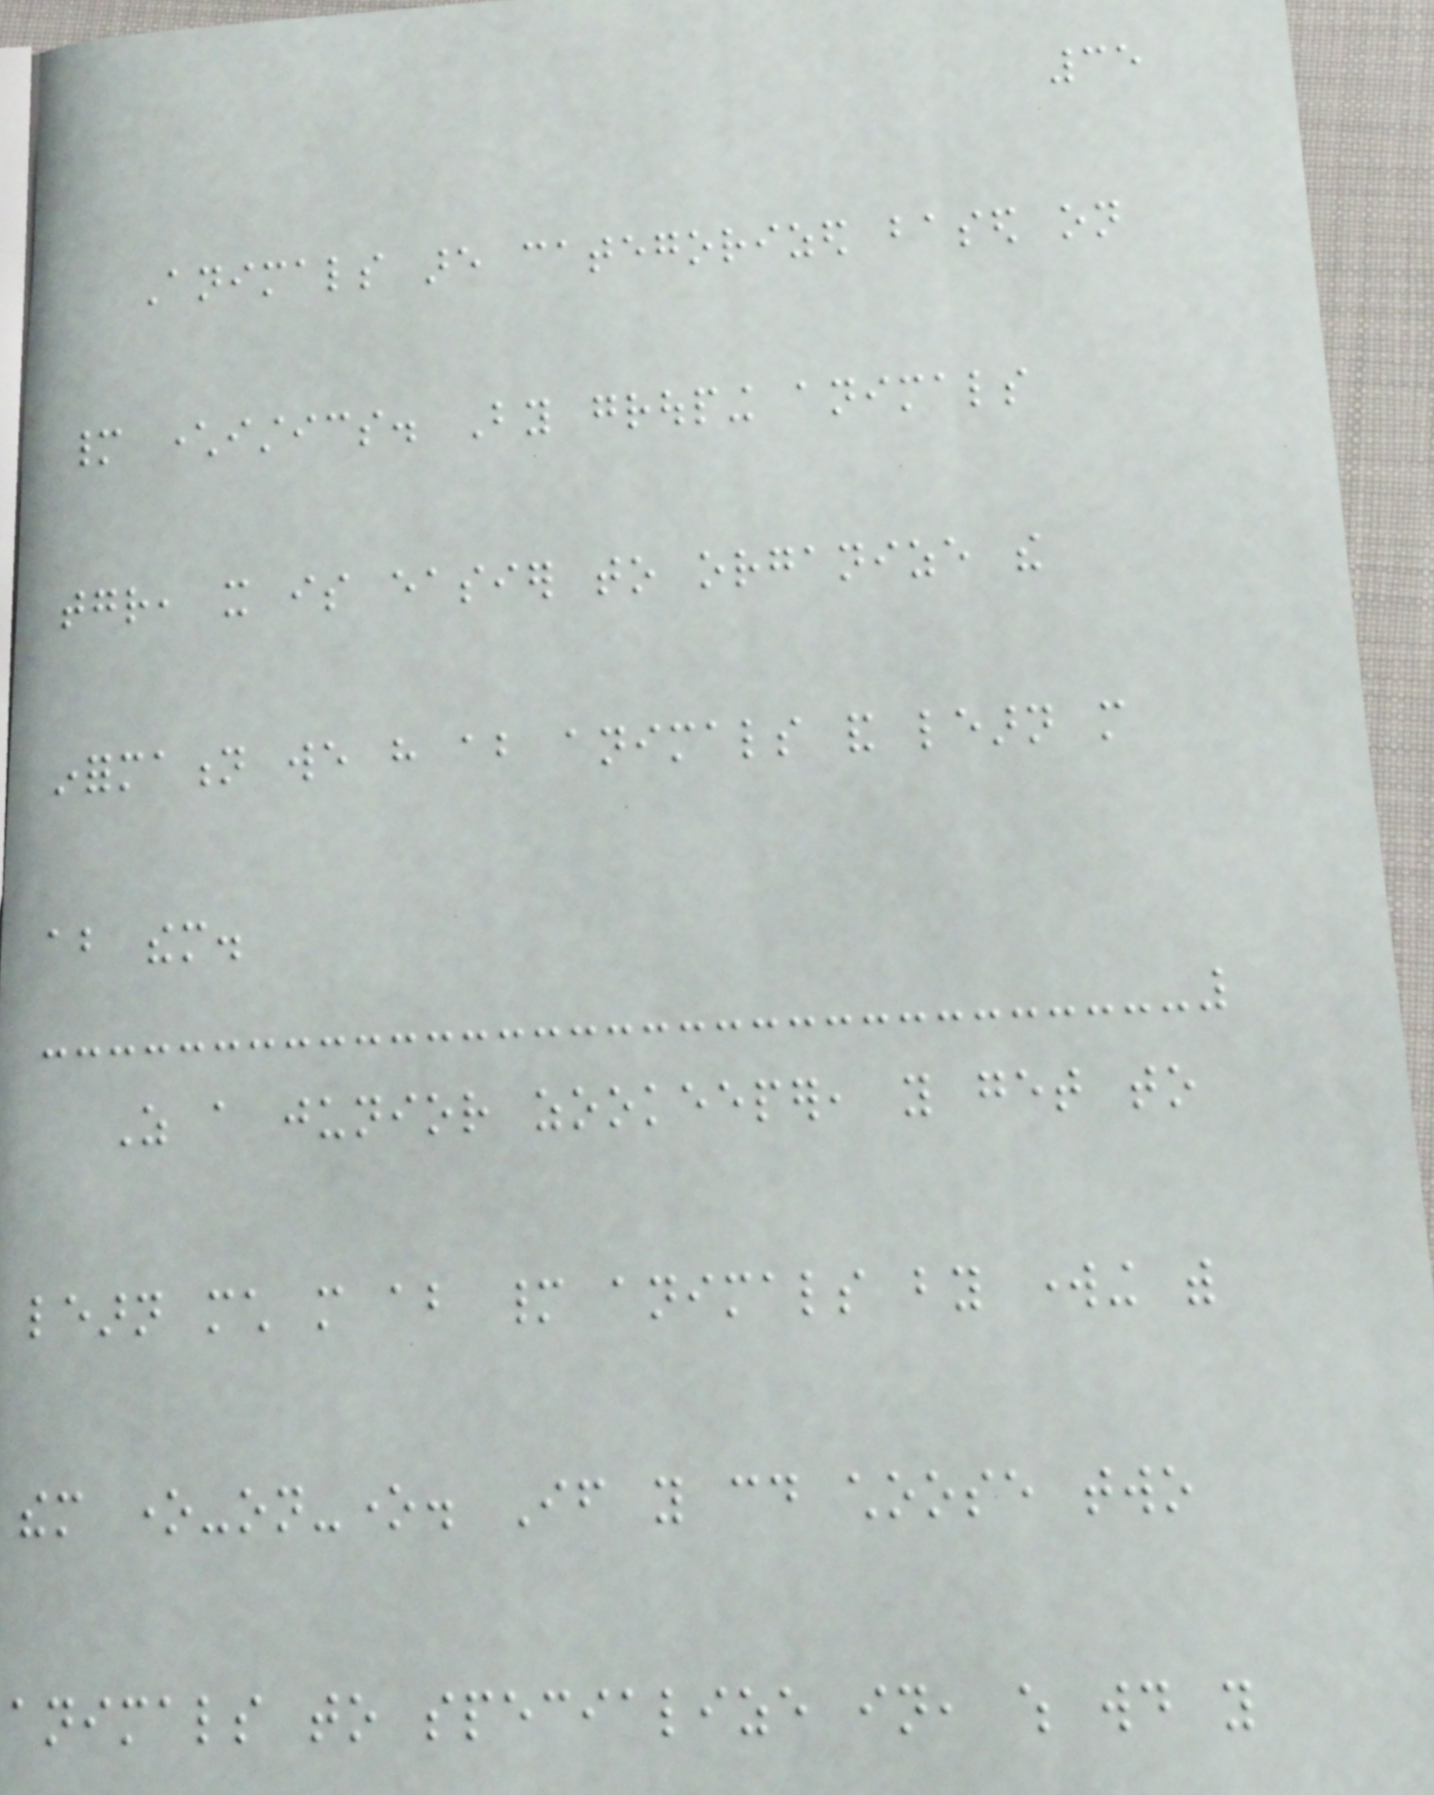35
Animals are categorized based on
many characteristics. By grouping animals
together, it is easier to organize the
information we have about animals and learn more
about them.
As a junior zookeeper, you get to
learn much more about many animals by working with
them one-on-one. If you could choose two
animals to specialize in, which would you
